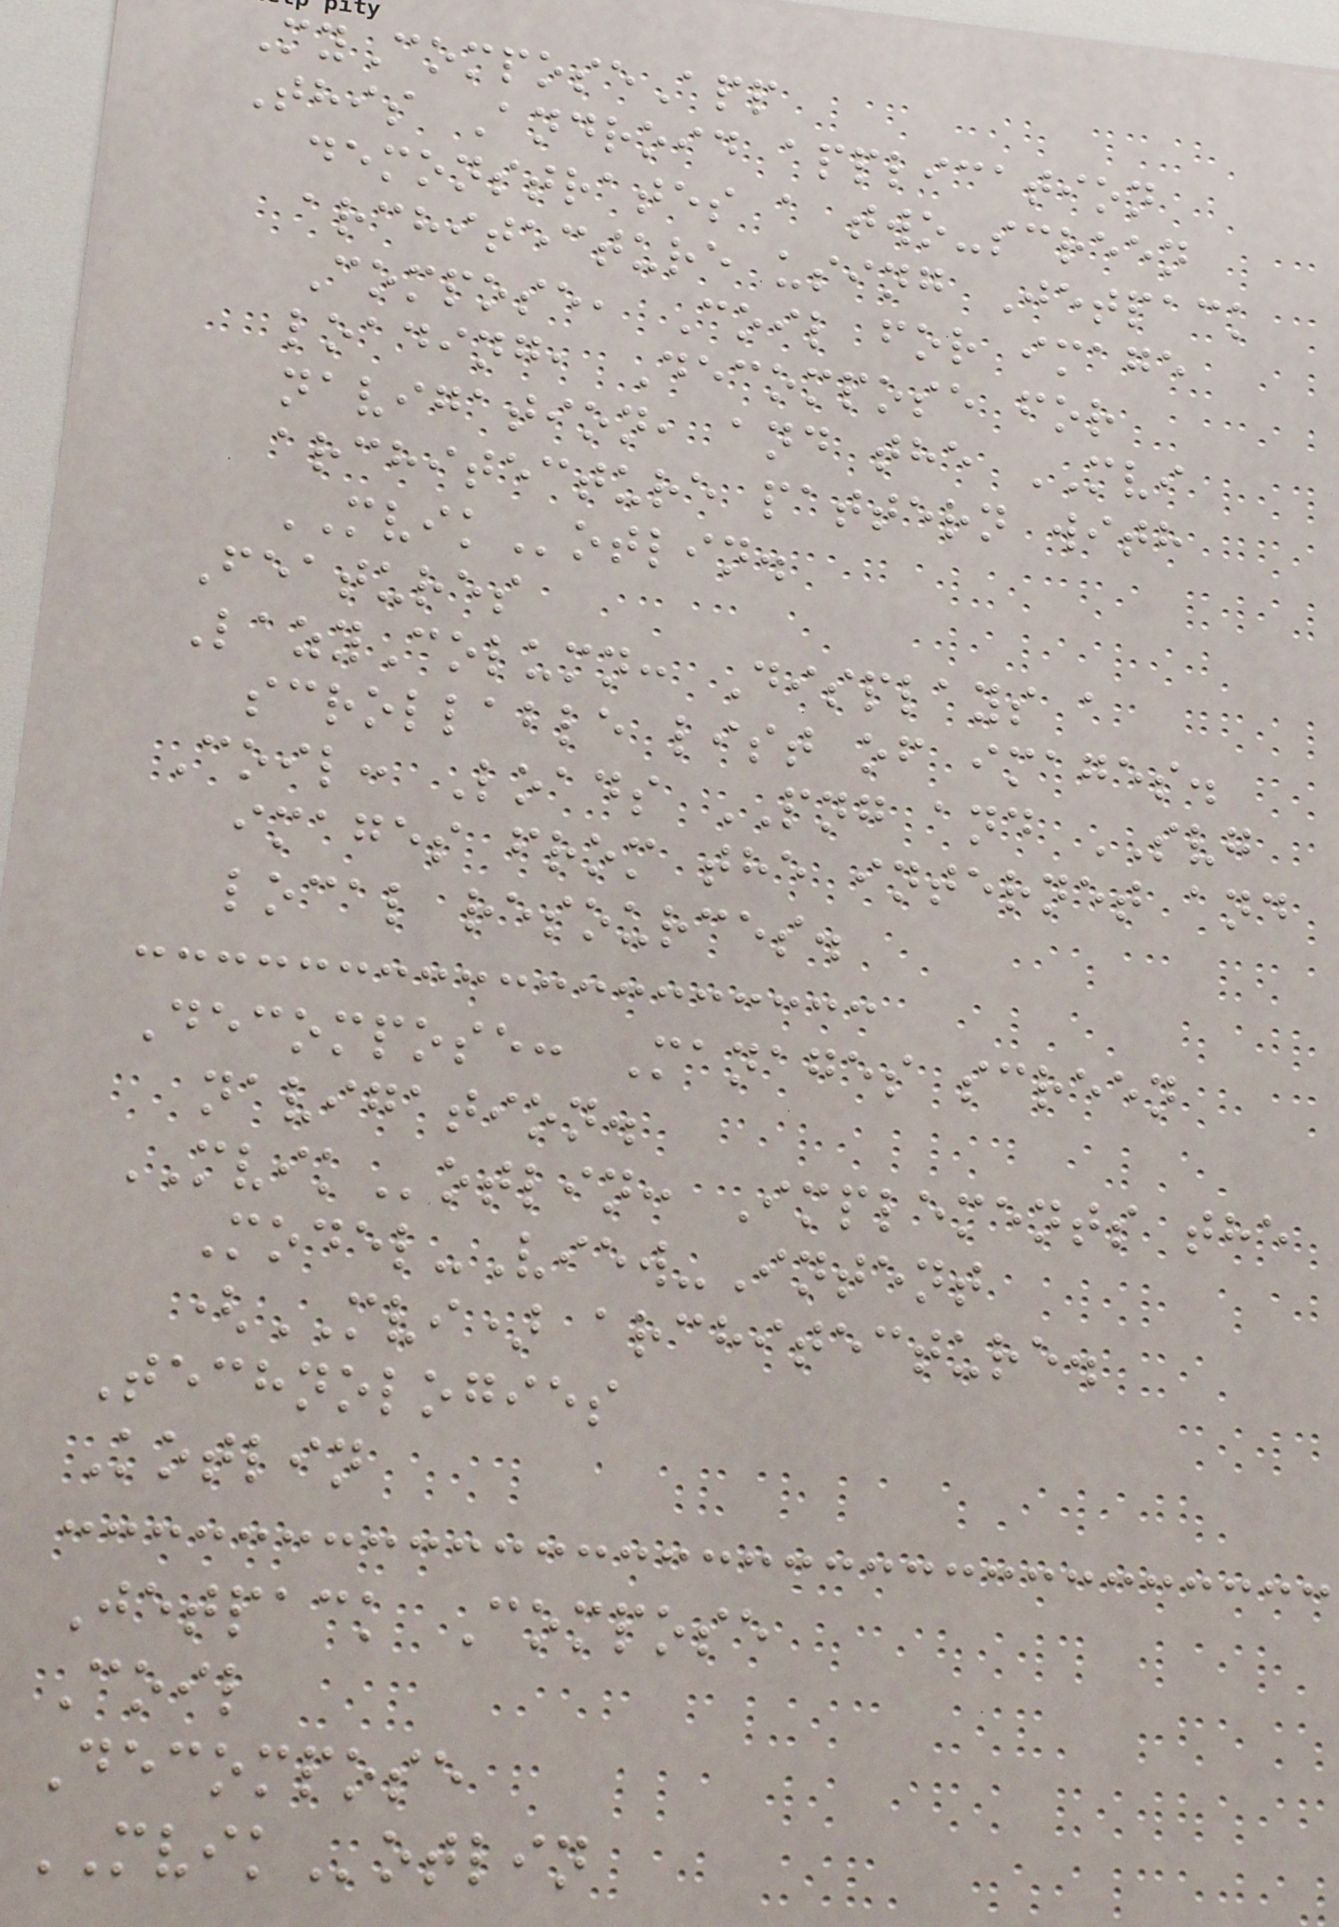MyComposeApp
This Android application
demonstrates a two-screen
architecture using Jetpack
Compose, Coil for image
loading, Decompose for
navigation, and the MVI
architecture pattern with
MVIKotlin.
Features
LazyColumn: Displays a
scrollable list of images.
Coil: Loads PNG and SVG
images from the internet and
local resources.
Decompose: Manages screen
navigation.
MVIKotlin: Implements the
Model-View-Intent
(MVI) architecture.
Technologies
Kotlin
Jetpack Compose
Coil
Decompose
MVIKotlin
